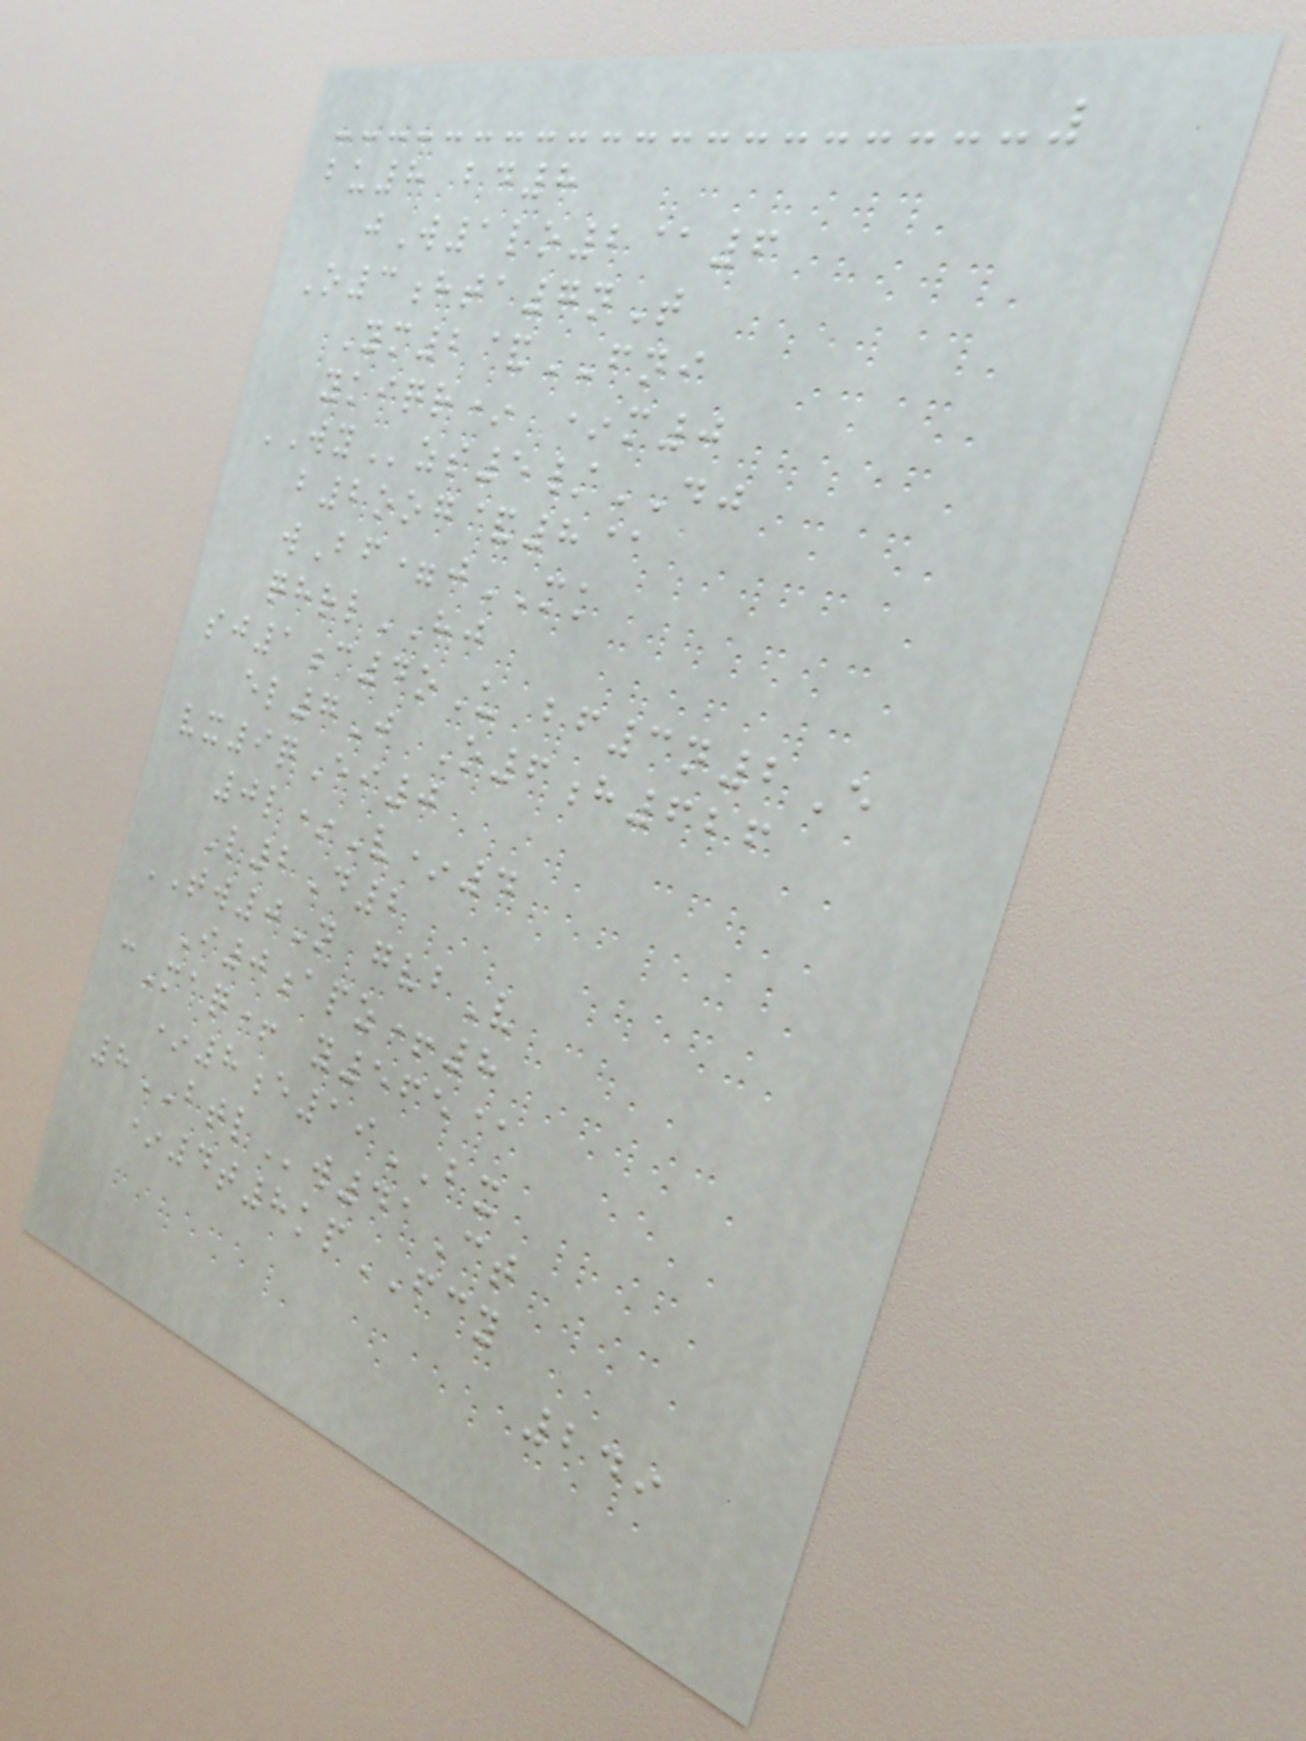bu8 bd8
jW1lo2@6
O3hta7nT
Ym2&FNI
ykiqr* *m0
WYzs5/DJ
b2oog&8@
wBf=jMK
qhrlHJ
sj1c4oU bf3n2E
el7J O6h626
vx9qEi0
0l*V*4
L2D2
TW0N gvbV
I0apz+8
cMaq+ y565@
*8e19BX
8BTLw41Ct
*4t8kpFCY
249
